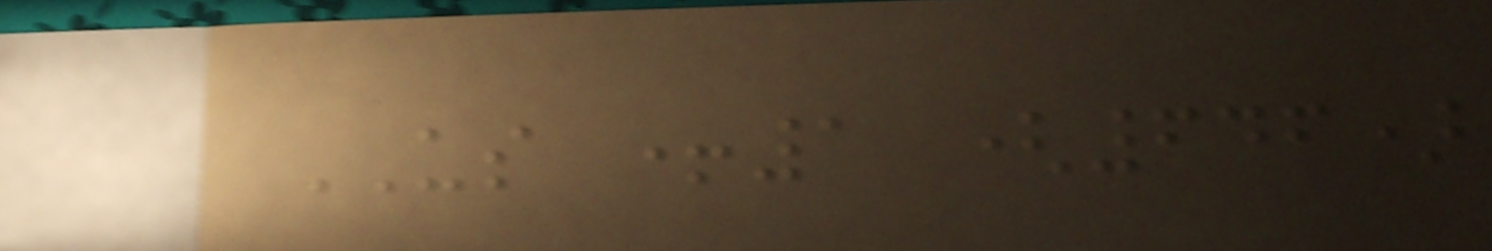US +1 (646)
